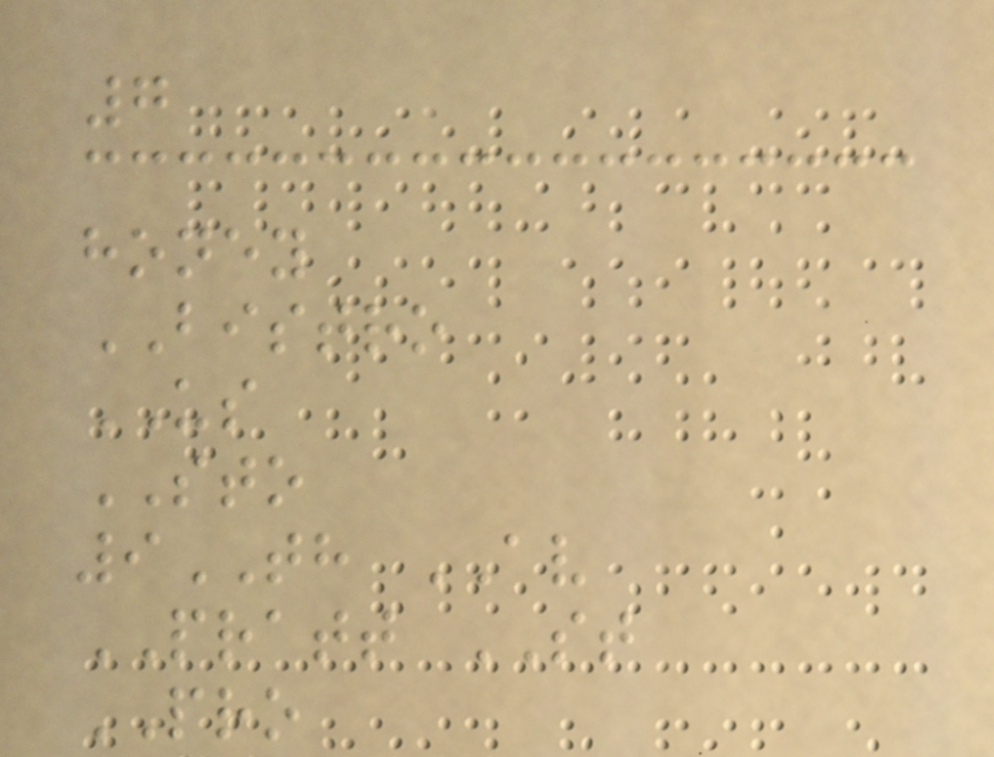7
honey
BISTRO
US
STO
9TH AV
PRATT ST
PRO
